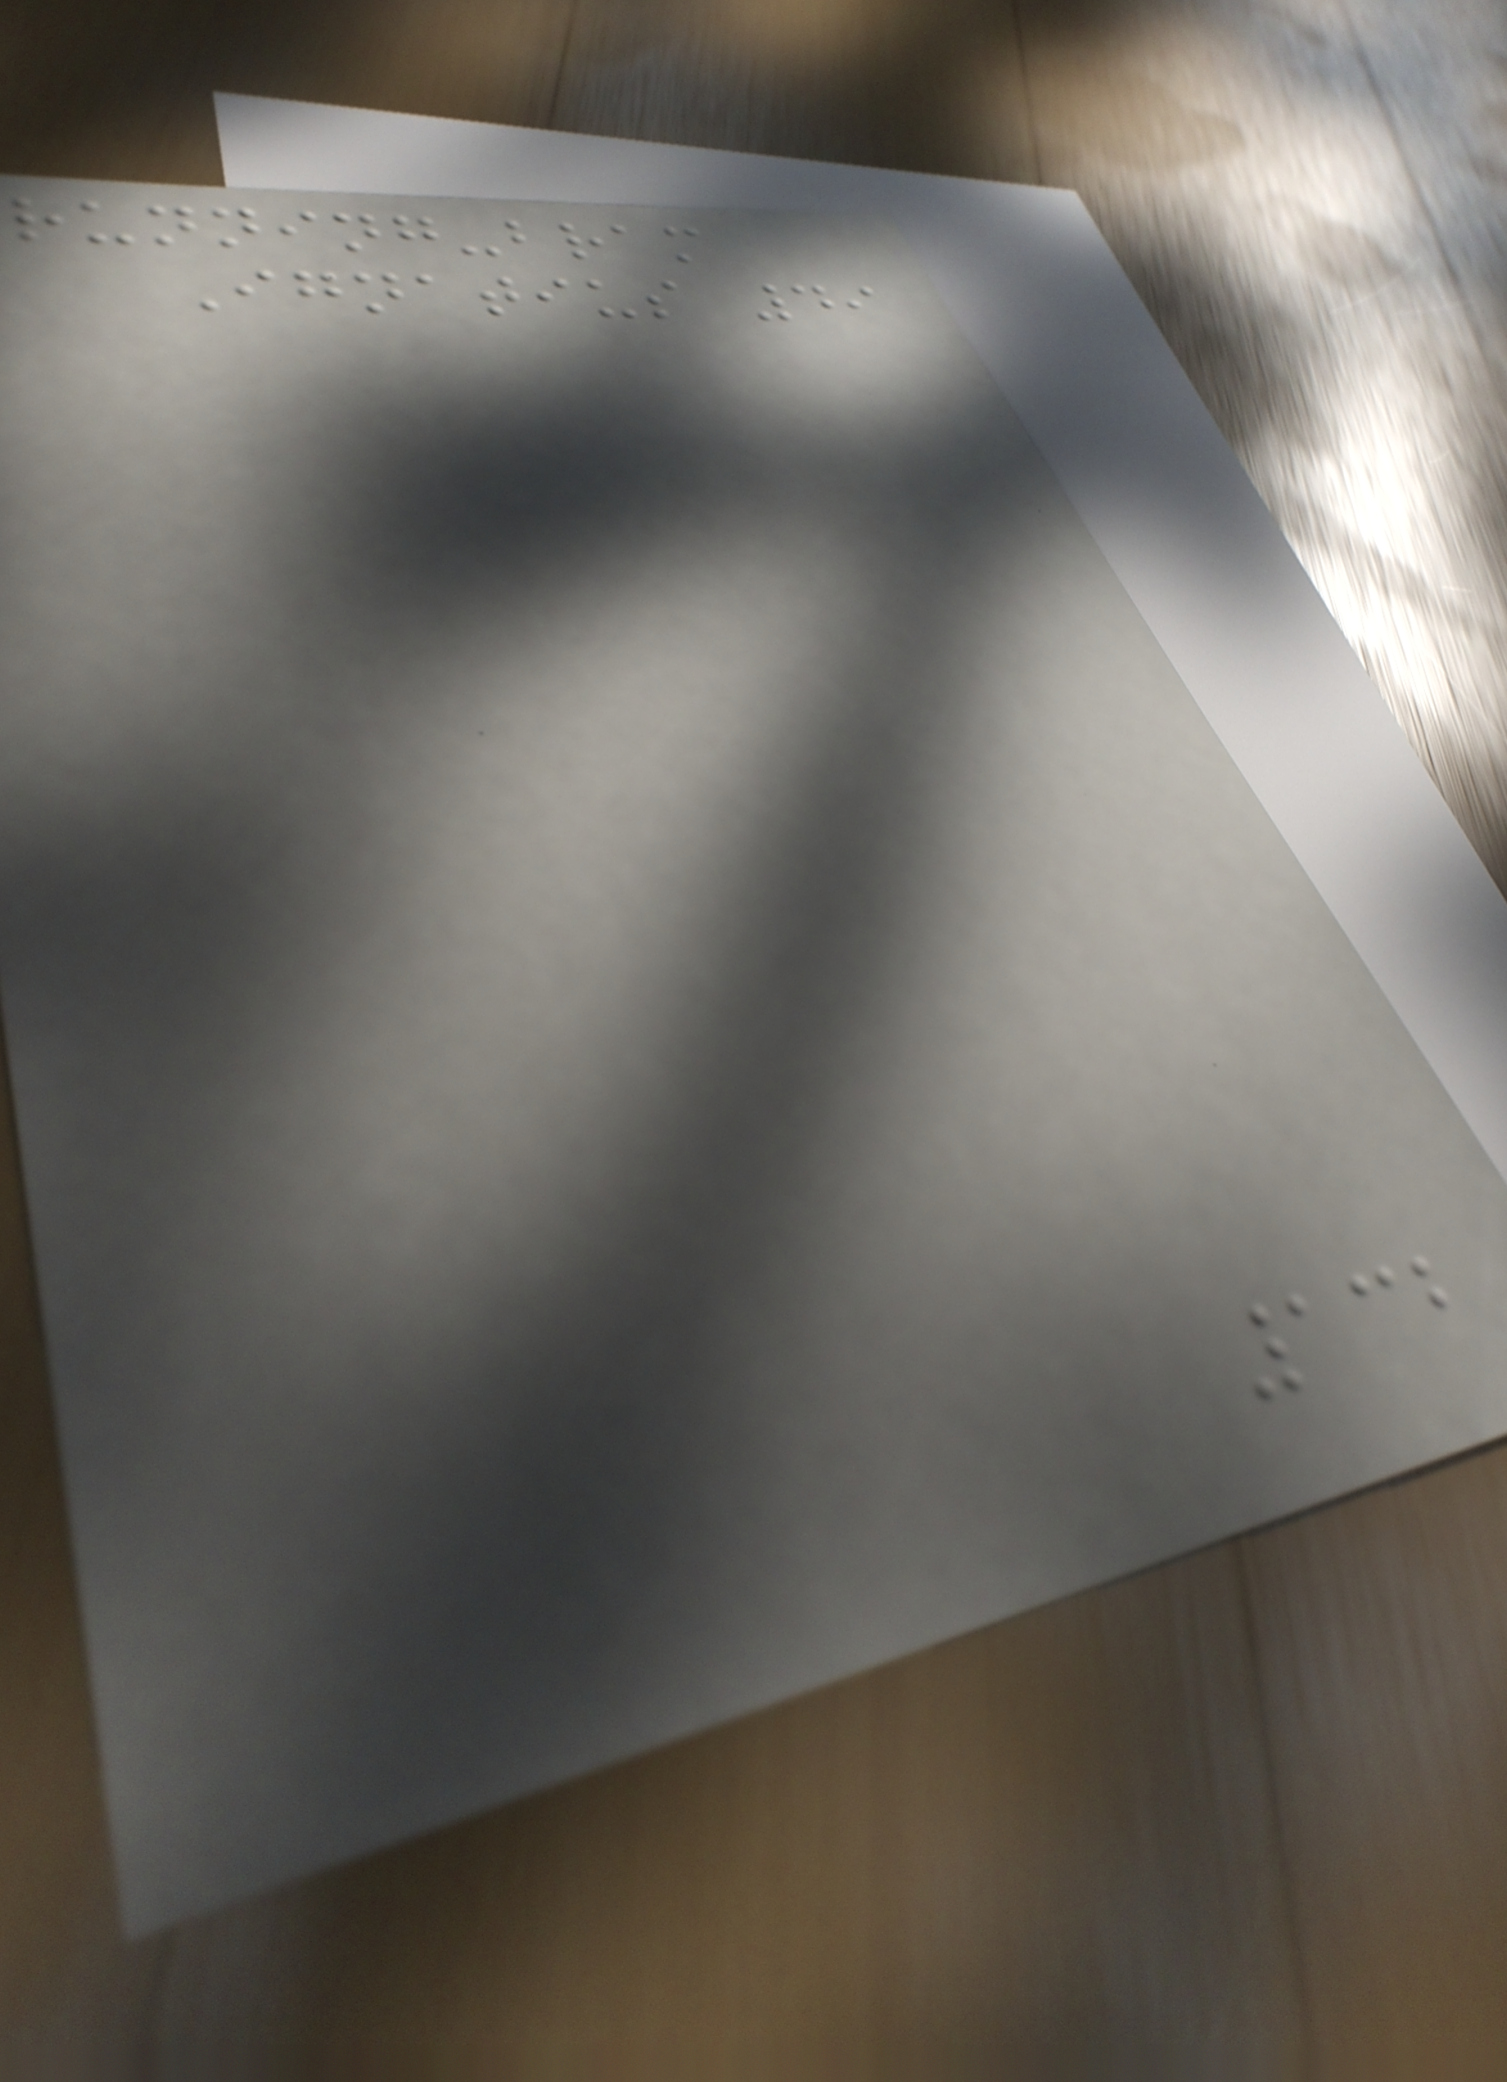running-bram
Ignatius 49
132
